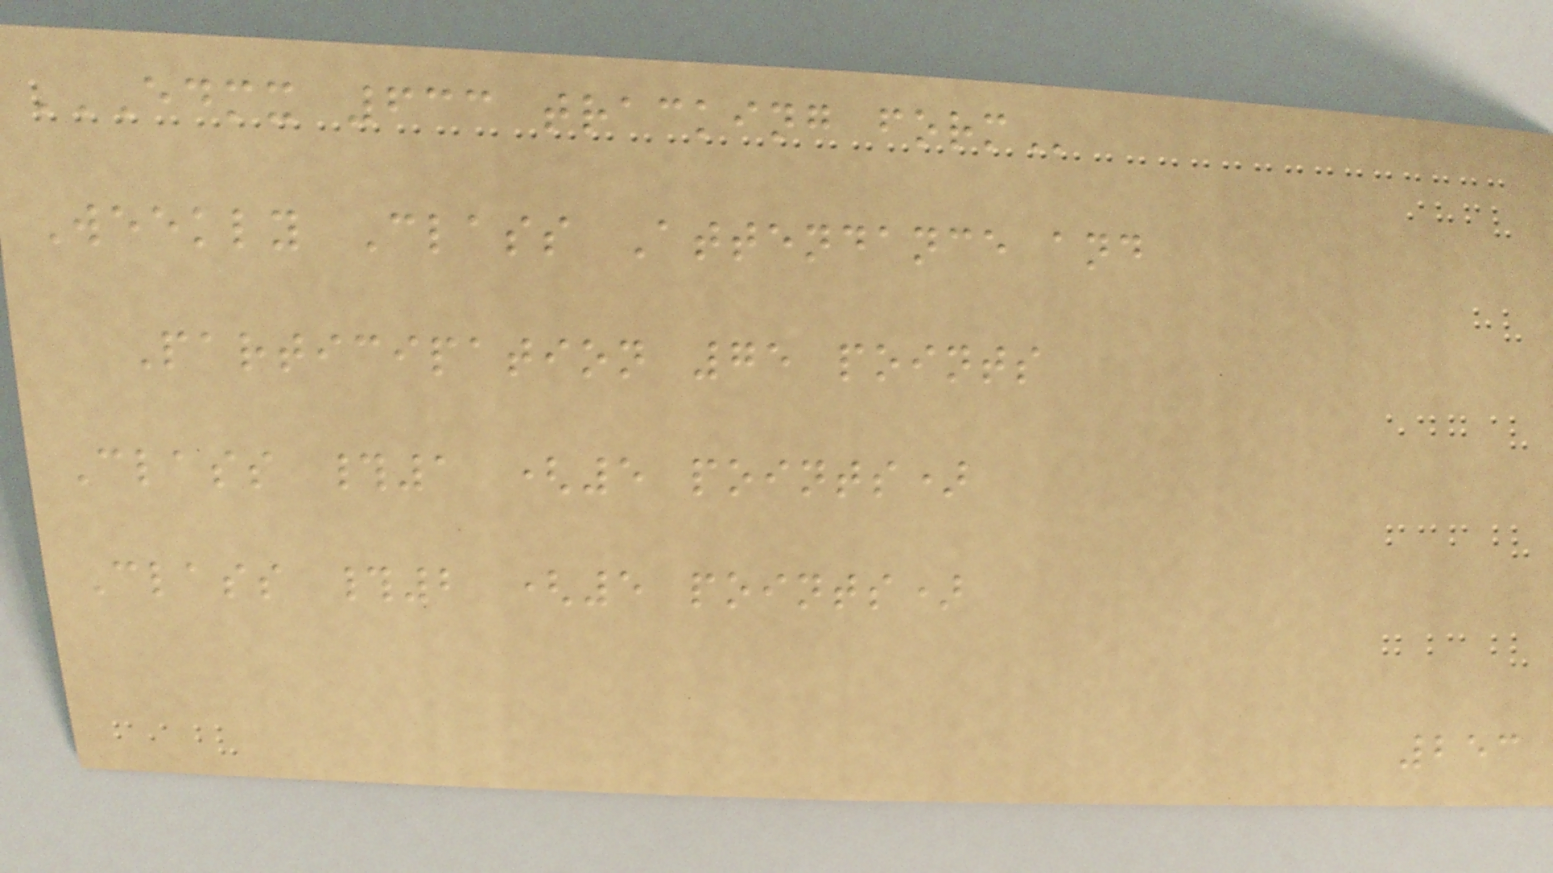EDMX 633 TRACKING FORM
Weekly Class Attendance and
Participation 75 points
Class #1 (5 points)
Class #2 (5 points)
253
